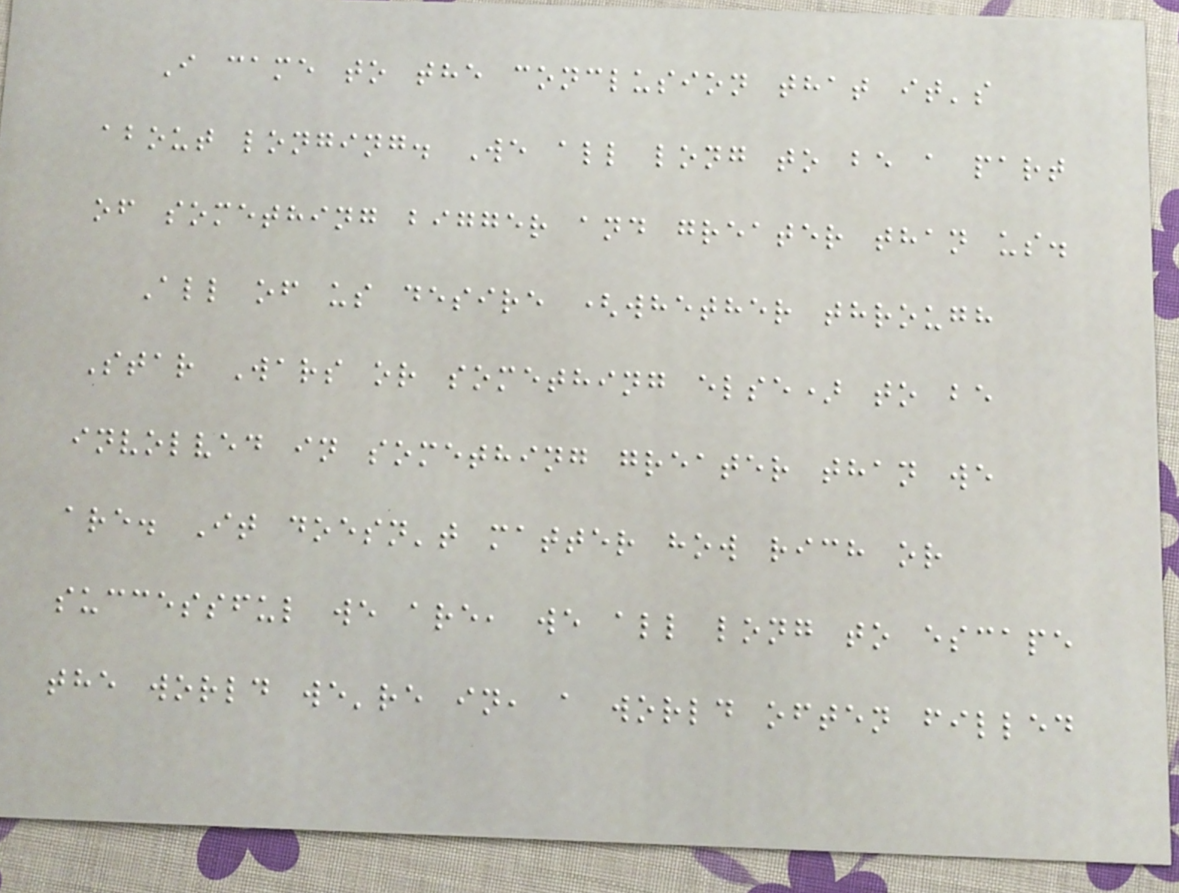I came to the conclusion that it's
about longing. We all long to be a part
of something bigger and greater than us.
All of us desire (whether through
Star Wars or something else) to be
involved in something greater than we
are. It doesn't matter how rich or
successful we are, we all long to escape
the world we're in, a world often filled
